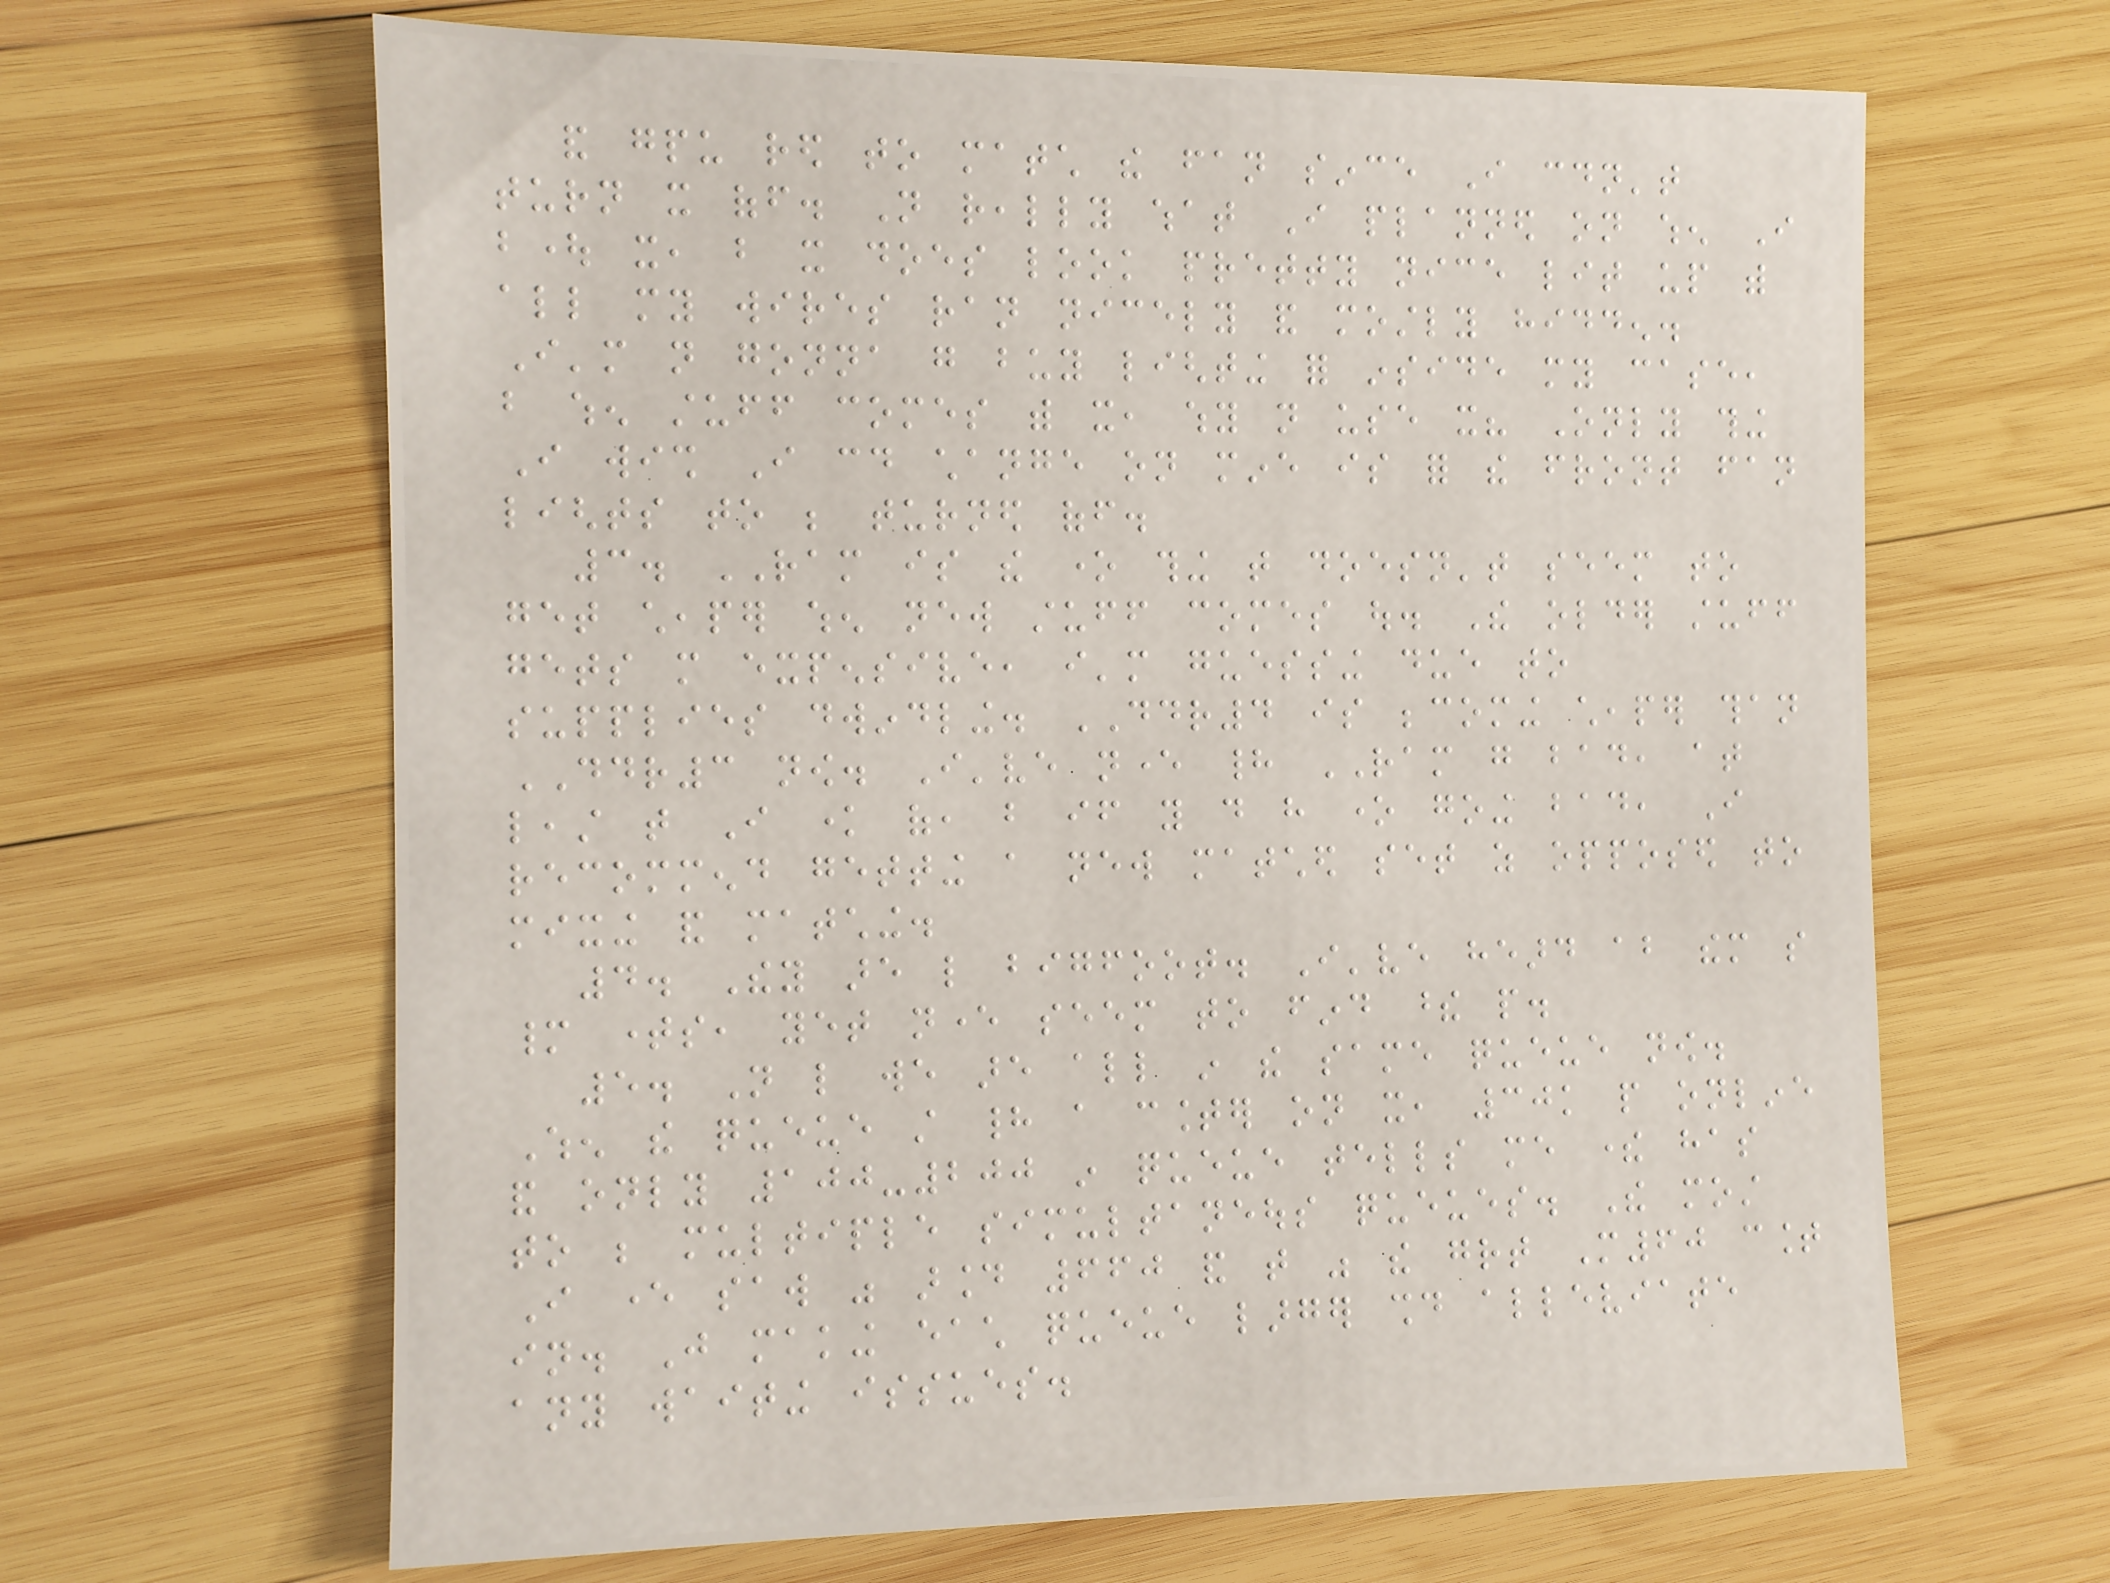and gpu red to match the fan since I couldn't
turn it off. Not really what I planned on when I
bought it, but it does look pretty nice lit up with
all my wires ran nicely and mostly hidden.
I'm not gonna go buy lighting for inside my case,
but when stuff comes with it, why not use it? Only thing
I wish I could change on mine is for the front fan
lights to be turned off.
3. RAM is the one thing that doesn't seem to
get cheaper when new stuff comes out. The older stuff
gets more expensive, i'm guessing due to
supplies dwindling. DDR4 is becoming cheaper than
DDR3 now. I've never had RAM go bad, at
least that I know of, but if you do have one going bad, I
recommend getting a new matched set as opposed to
mixing and matching.
4. They are like bigfoot. I've heard about them so
many times, yet never seem to find these people.
5. Not like we are all in the same queue now.
When the queue still had a counter on it, 30k people online
and only 100-200 in queue tells me there has
to be multiple simultaneous queues. The most
I ever saw was around 660 and that was the great M60 count
in. Just making each queue larger should alleviate
any waiting issues.
